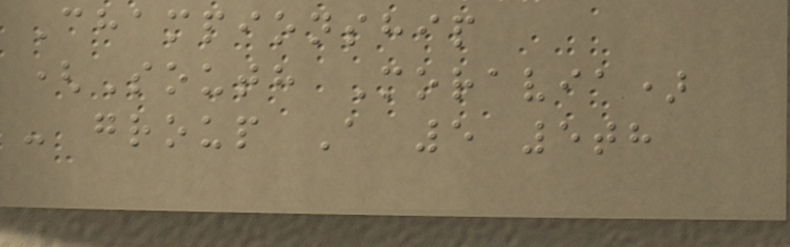Championship
(South Moravia)
- group A 5 5th
